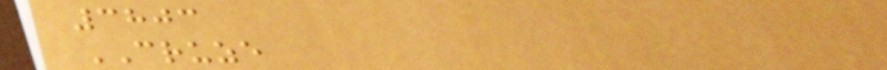3803
CRUZE
